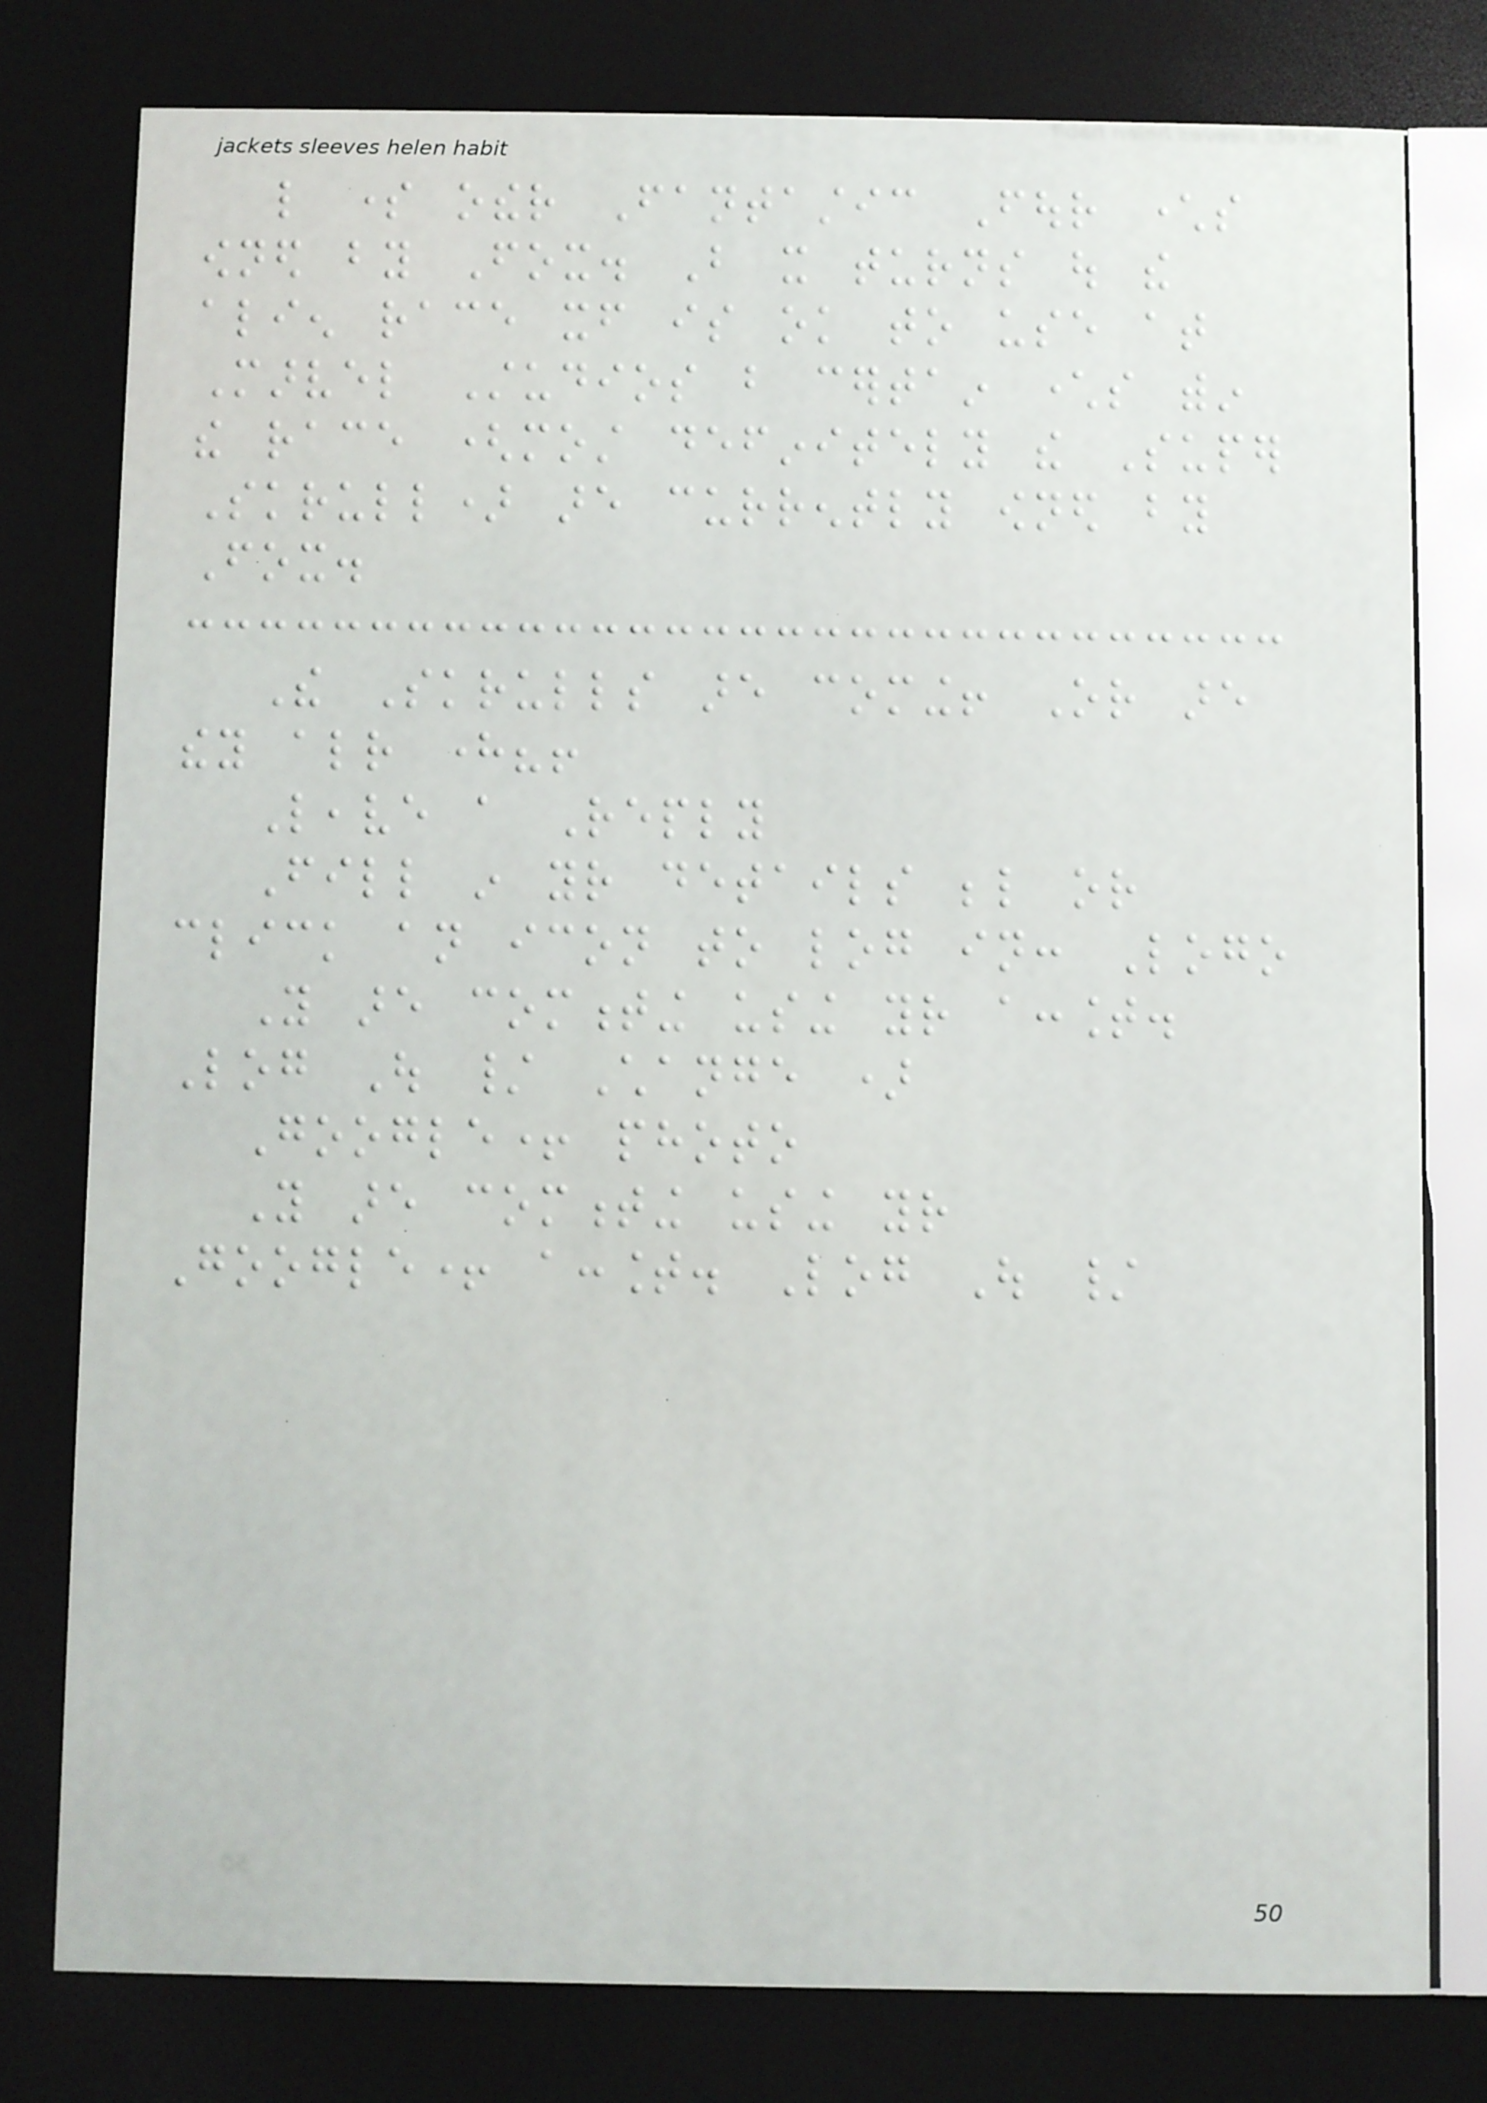like some other Fantastic Four characters
owned by Fox. But it turns out the
alien race itself is ok to use at
Marvel Studios but certain characters within
the race (most definitely the Super
Skrull) are currently owned by
Fox.
The Skrulls are coming! Or are
they already here?!
Leave a Reply
Fill in your details below or
click an icon to log in: Logo
You are commenting using your account.
Log Out / Change )
Google+ photo
You are commenting using your
Google+ account. Log Out /
